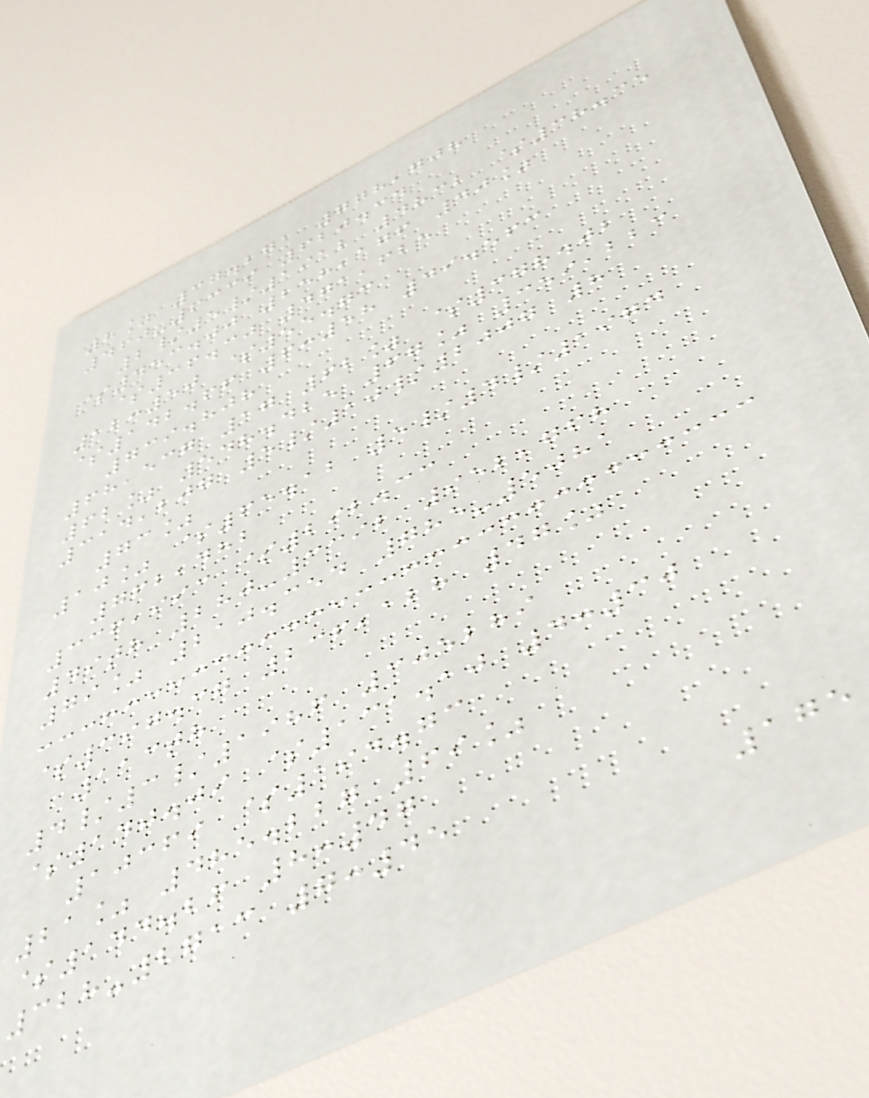8% 37.271 778,708
460-6339 620.34
2/5/1912 4832 $38.35
$453.00 258,176 40%
$36.30 471,625
12:50 $55.73
$142.66 6:58 49.563
739.808
68,537 17 62% $378.02
62% 548.425 67% 359,223
314,207 5/10/2007 8
73%
10% $65.12 5/4/1974
762,482
336,993 $292.33
49th 280-3392 952,768
79% 210.354 785-5081
$397.37 236,128 47%
113th
4/3/1986 305289
$140.09 $131.10 4:30
10369 $194.73
21% 485.227 69%
$144.26 8:47
328-2713 7:45
175
